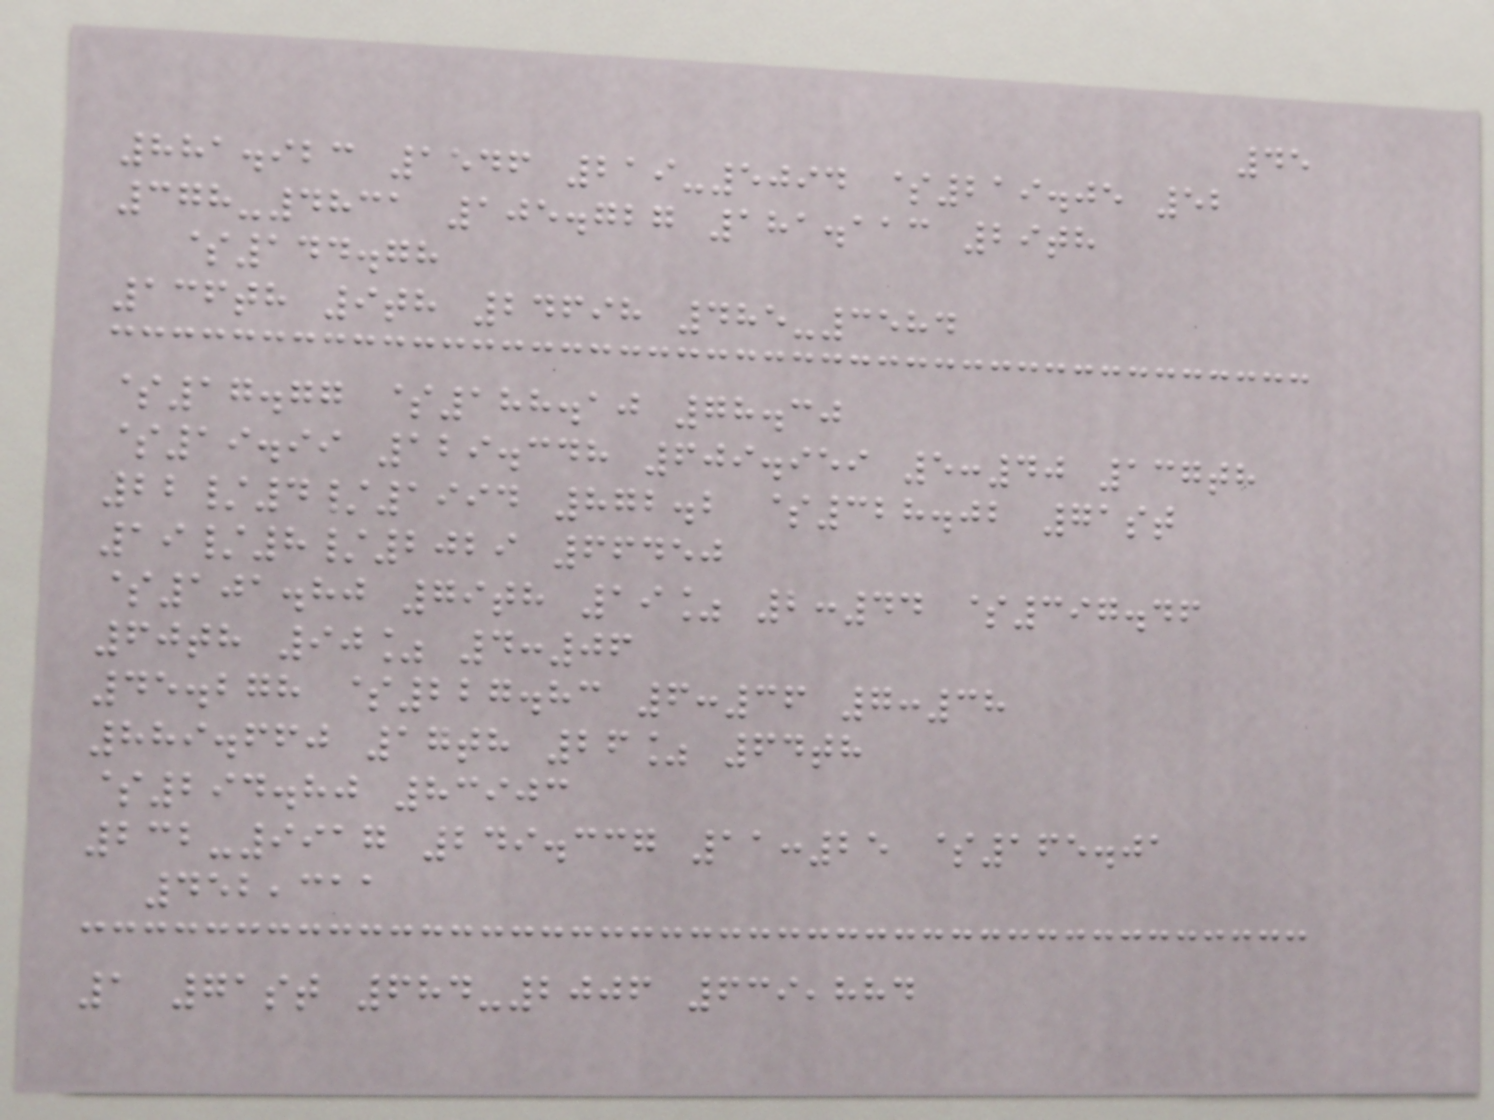45
881.923 1546 219-5094 $219.05 52
378-4831 105.727 181.113 29th
$144.78
136th 9th 24698 485-3584
$17.77 $188.10 78.30
$19.99 129.348 609.959 5:40 137th
22/4/1994 872.2 $328.02 71st
19/8/2029 66450
$101.80 79th 19% 2:44 $397.46
60th 90% 4:06
45.278 $227.83 6:36 7:38
889.660 17th 26% 64th
$294.80 83903
232-9917 249.337 11:25 $165.01
452,311
1 71st 684-2006 639,884
